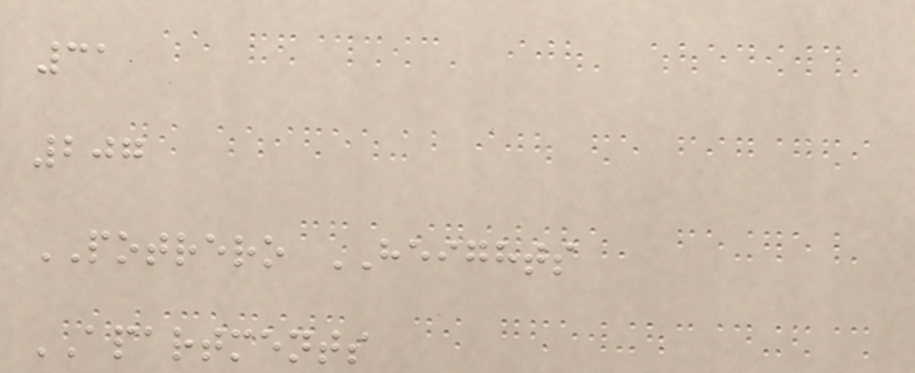31
207
POTRERO HEIGHTS
APARTMENTS
